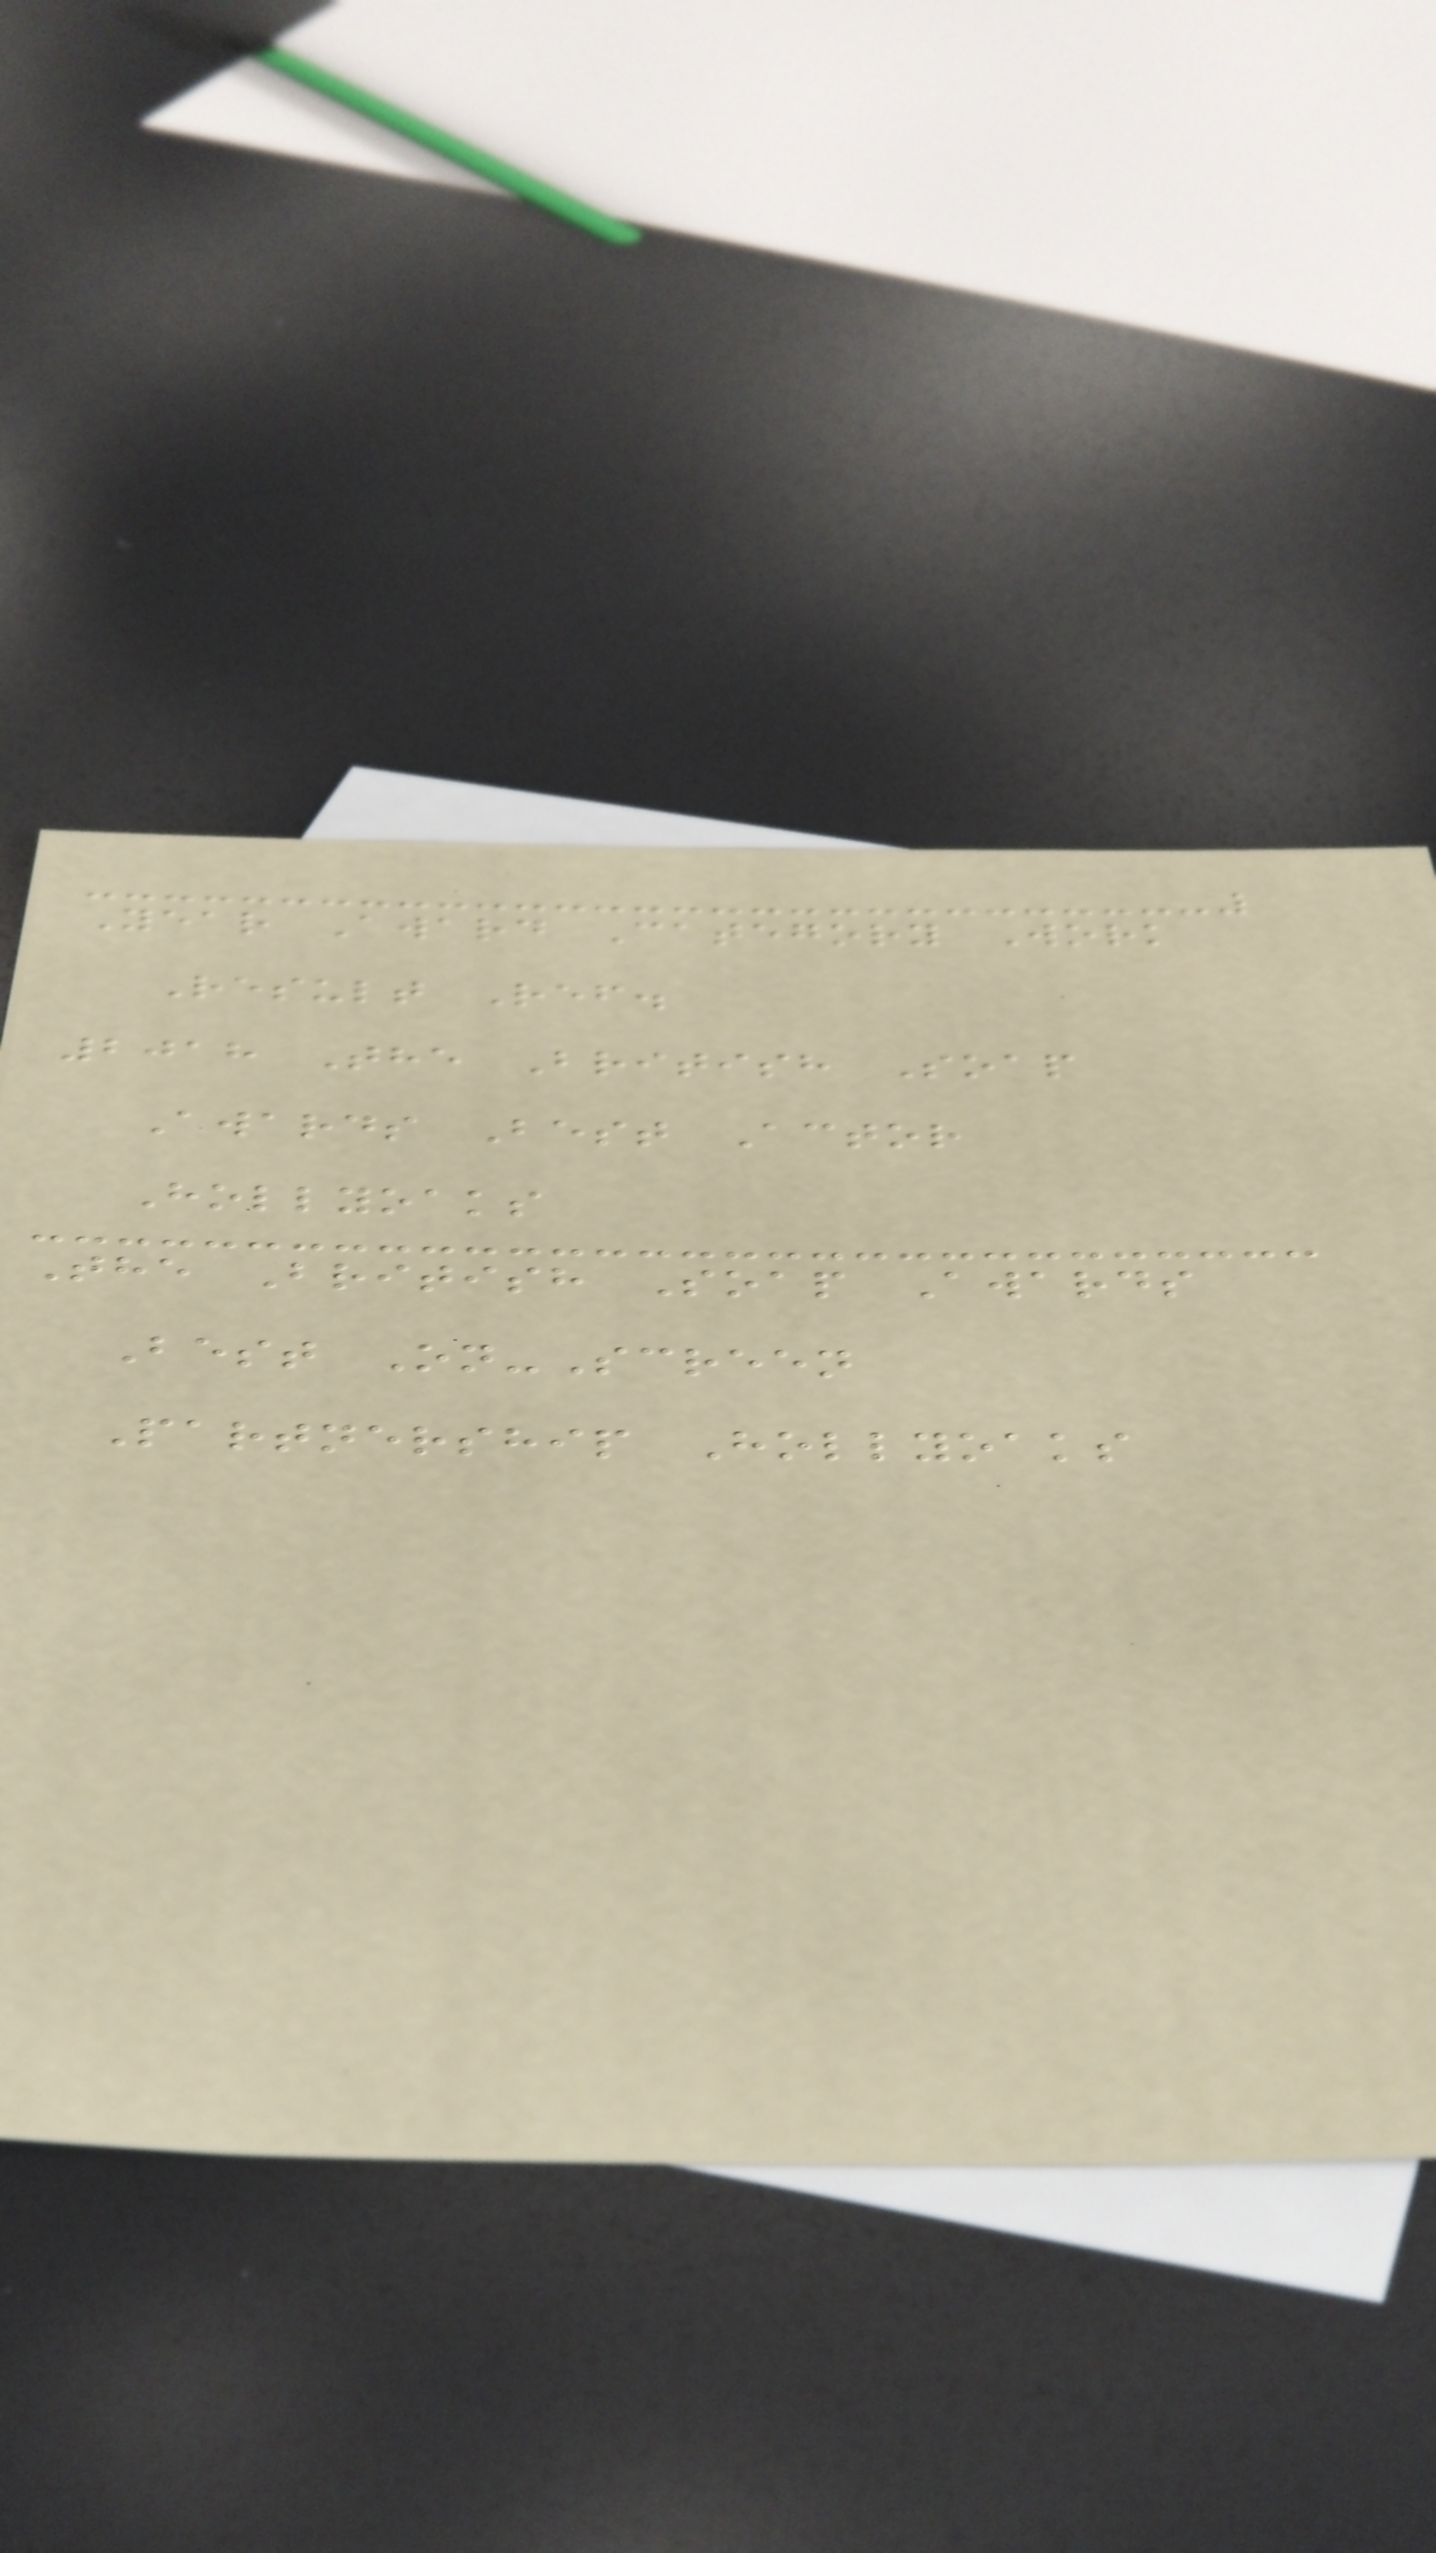Year Award Category Work
Result Ref.
2018 The British Soap
Awards Best Actor
Hollyoaks
The British Soap Awards
Best On-Screen
Partnership Hollyoaks
